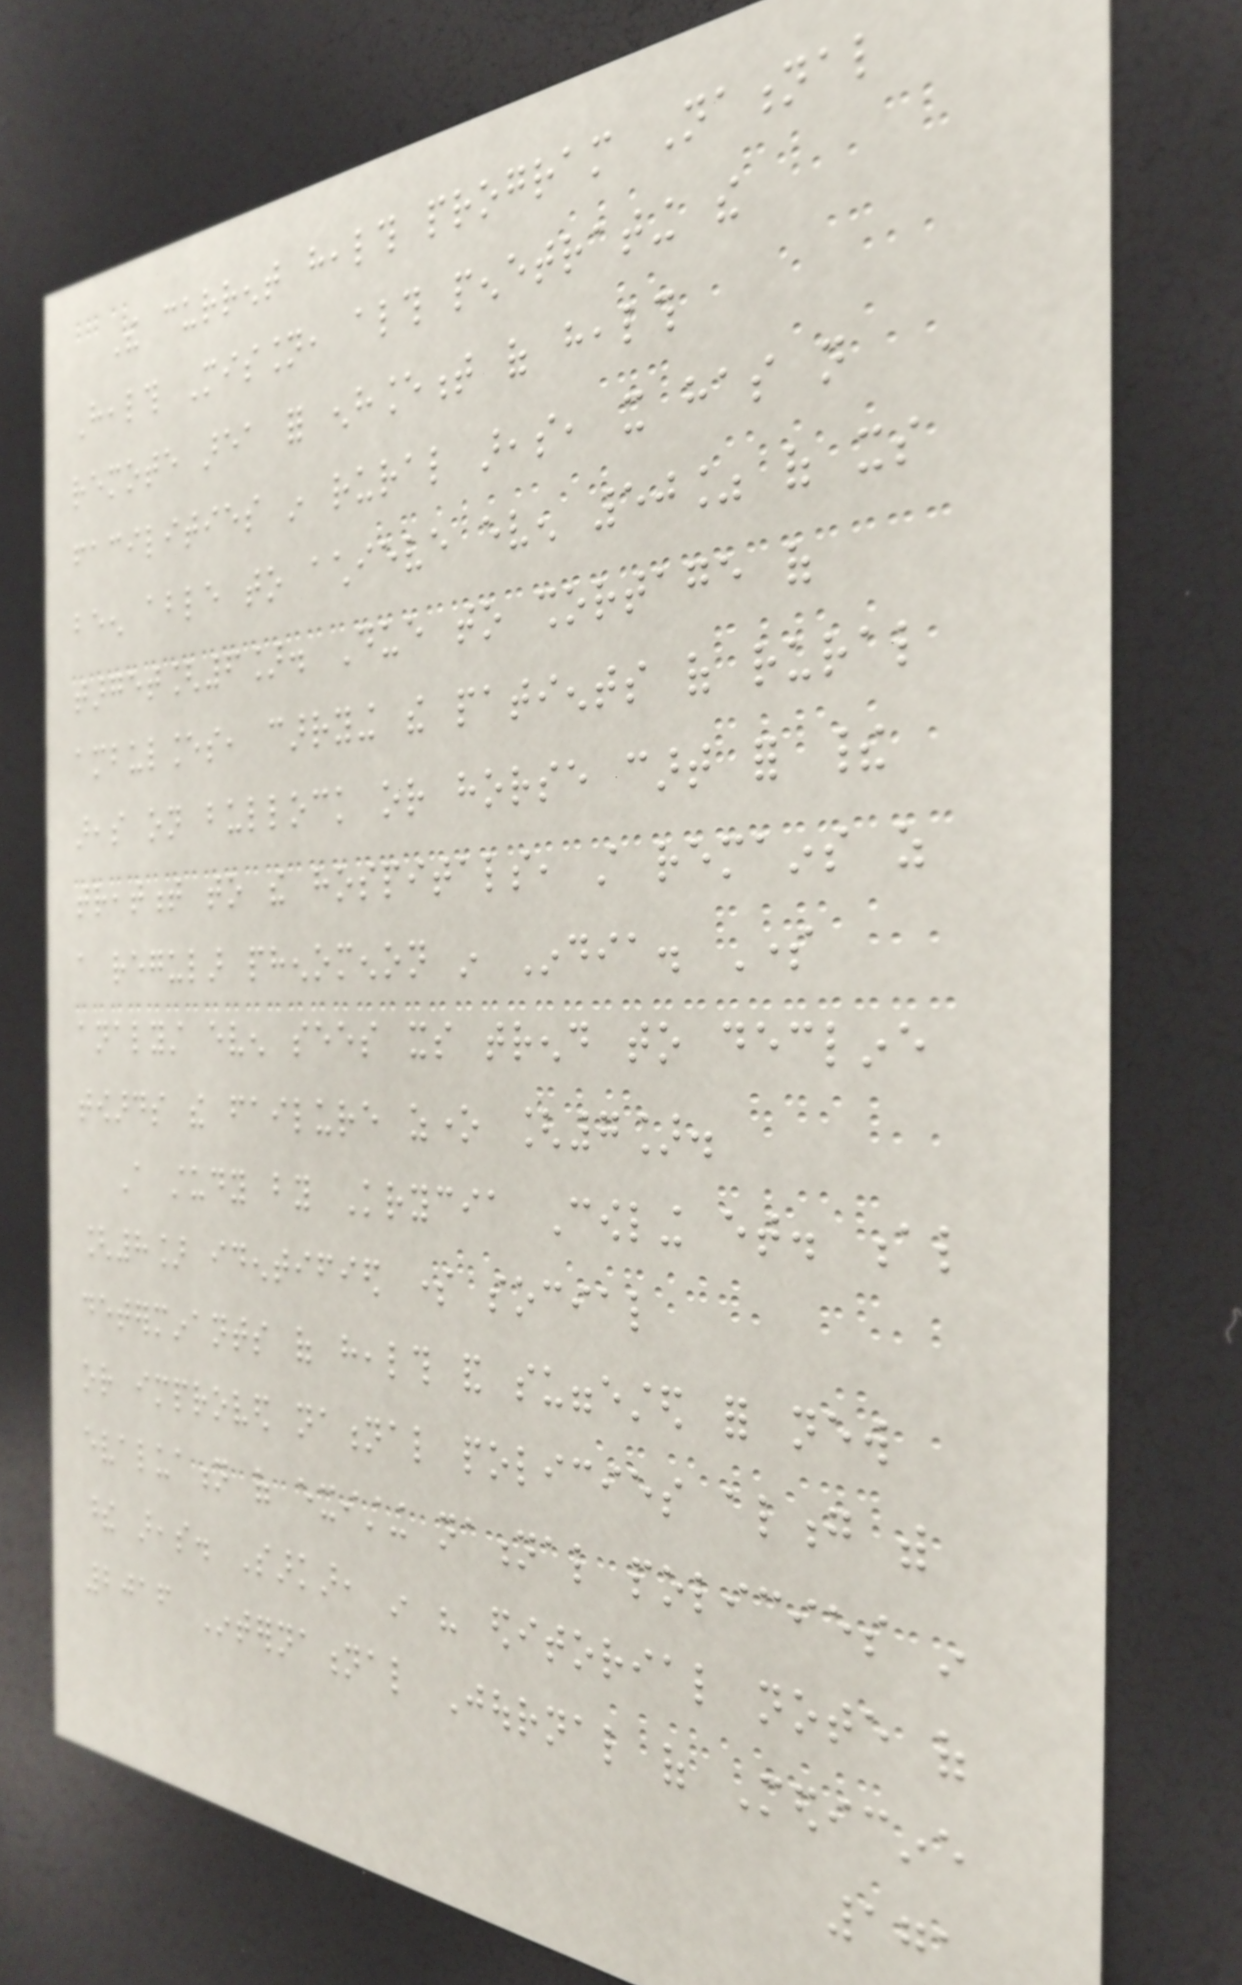The current health program National
Health Mission, although penetrating the
remote area for enhancement of health
facilities in rural areas, it has not
been able to achieve even 50% of its
target[6]. Due to shortage of
ambulances, carrying the patients of rural
areas on bullock or horse cart for their
treatment to the hospitals, still remains as
a regular phenomenon in India. Some
analyst even sees its trend to decline
towards the failure zone [7].
A study by Krycia Cowling et. al
[8] identified some social
determinants of health and suggested for new
or improved national policies along with
evaluation of existing national policies in
these areas. Sarkar, in his editorial note of
2016 International Journal of Medicine
171
